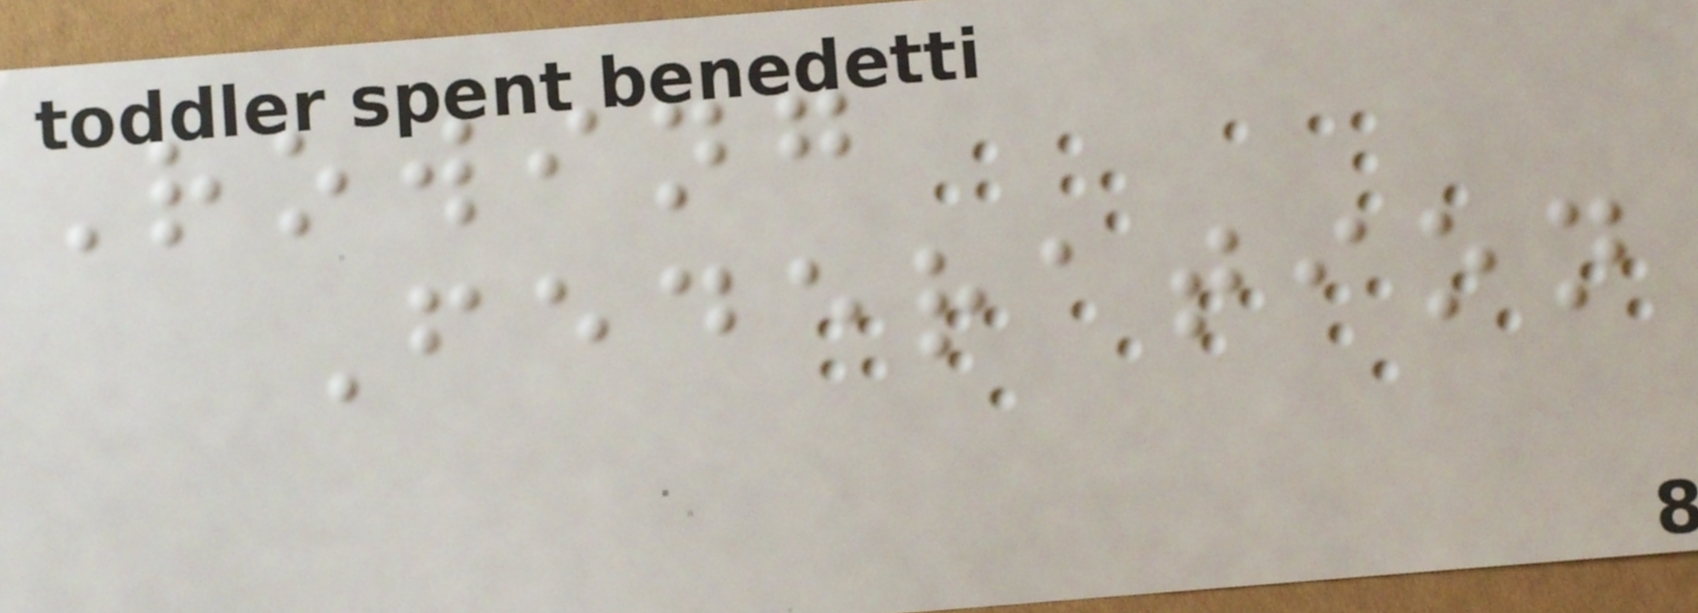Rowing
Federation
